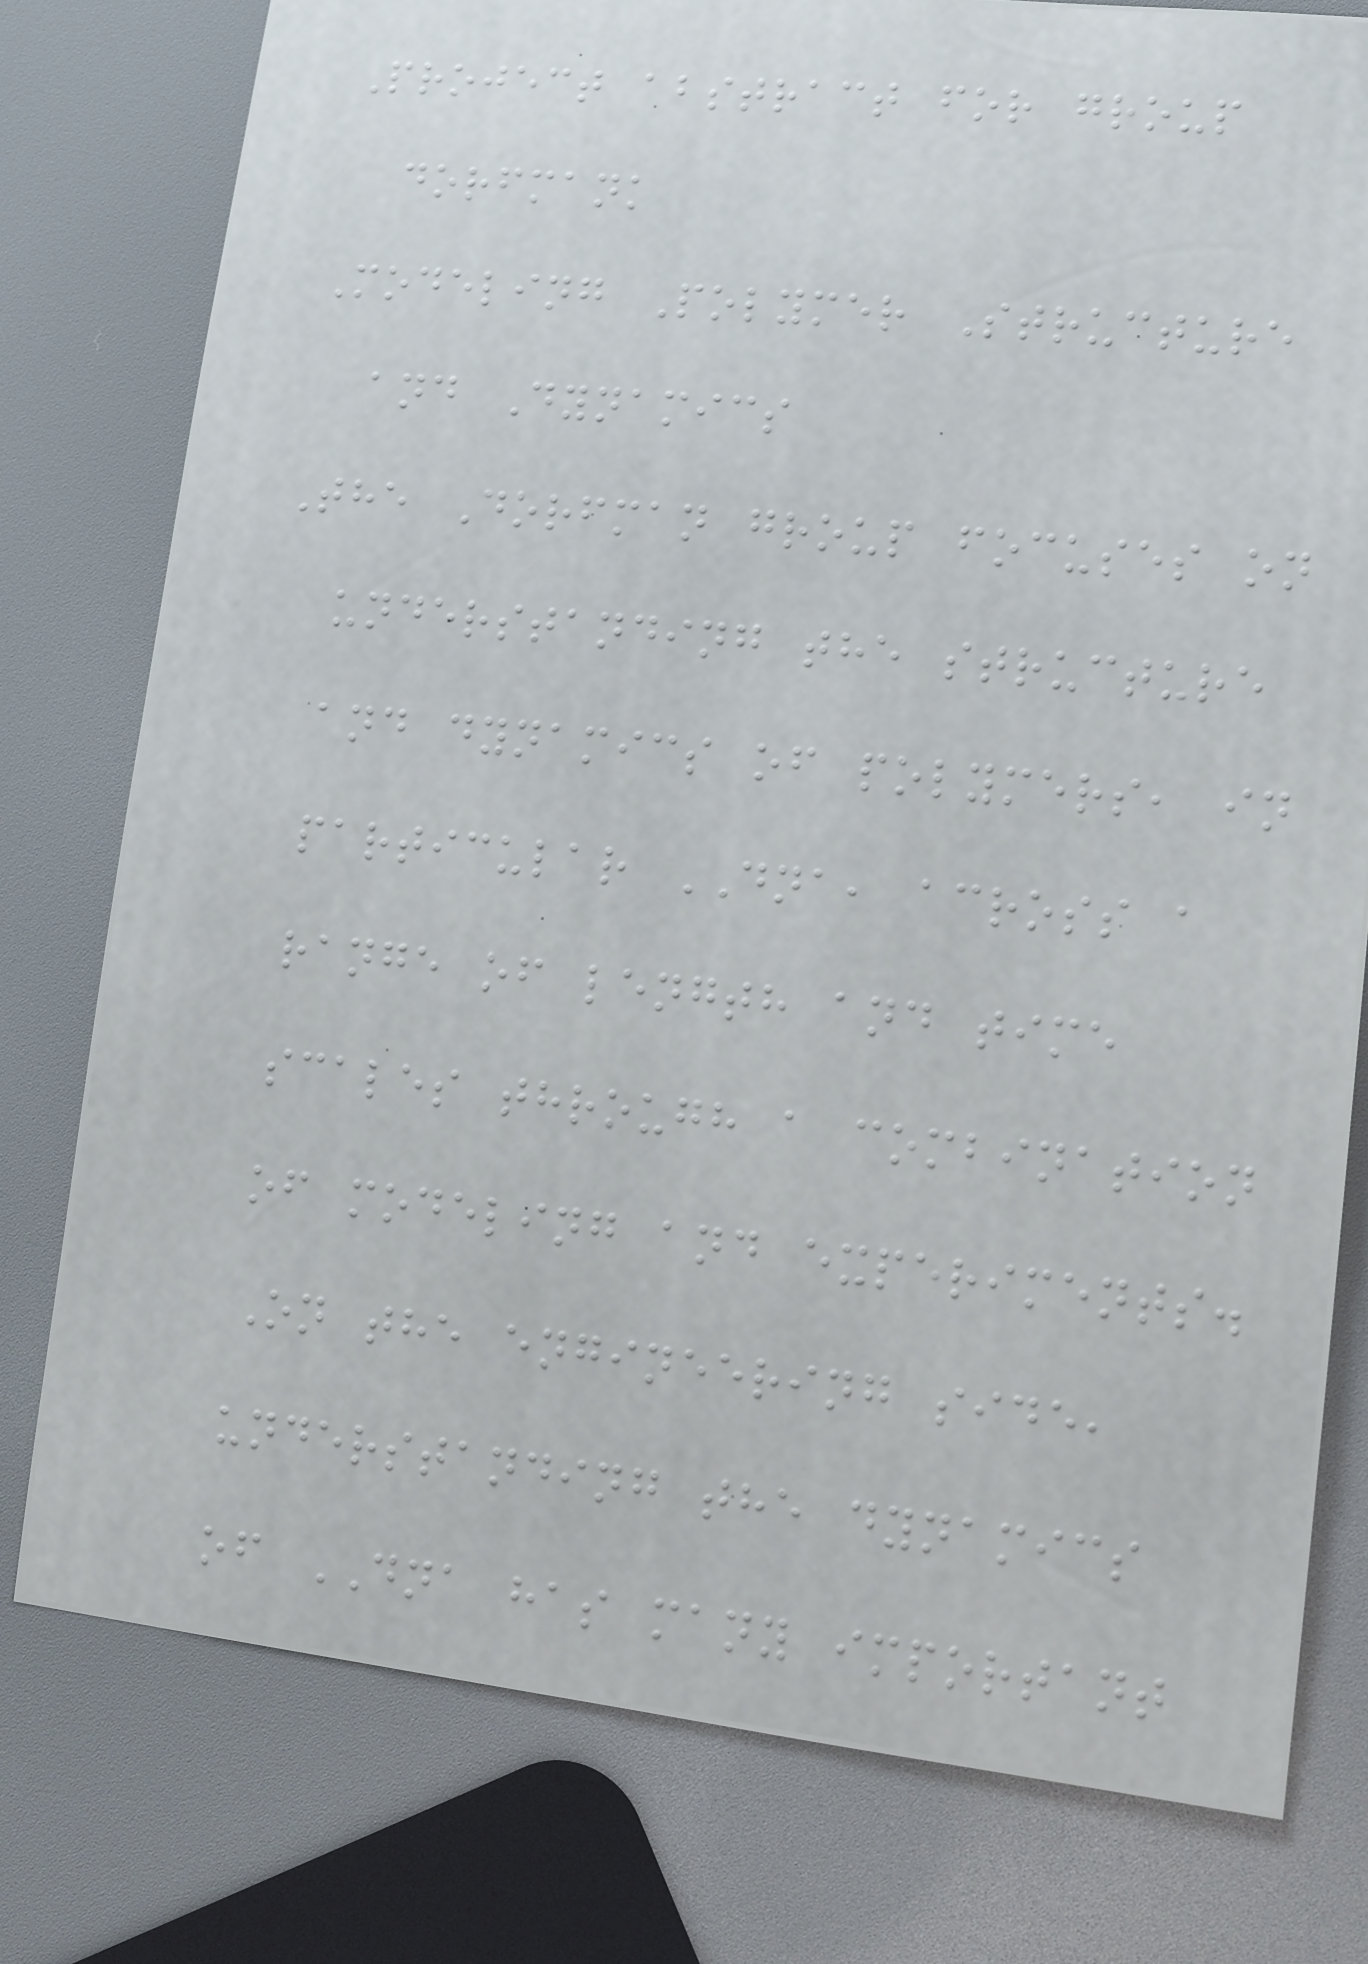Project abstract for group
dorfmank
Modeling Polymer Structure
and Dynamics
The Dorfman group focuses on
understanding the structure
and dynamics of polymers, in
particular DNA, across a
range of length and time
scales through a combination
of modeling and experiments.
On the engineering side,
understanding the dynamics
of DNA has many important
